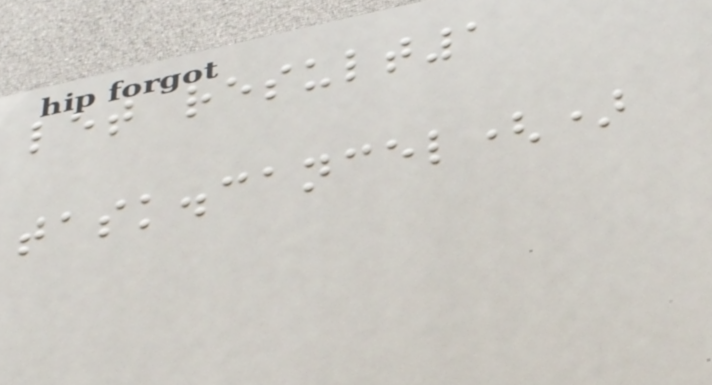let result1
task.cancel()
